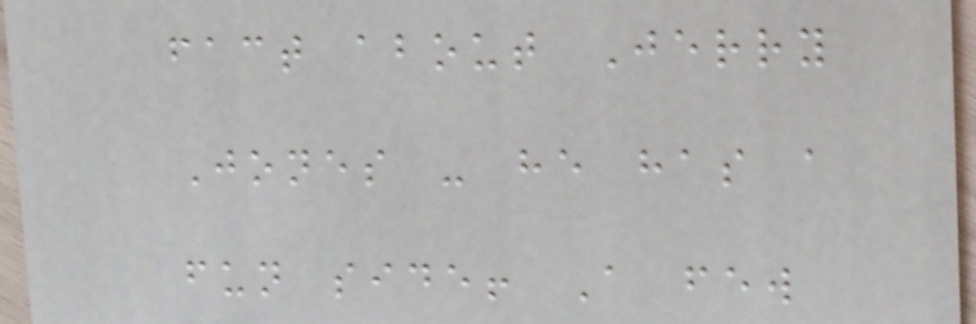fact about Jerry
Jones - he has a
fun side! A few
